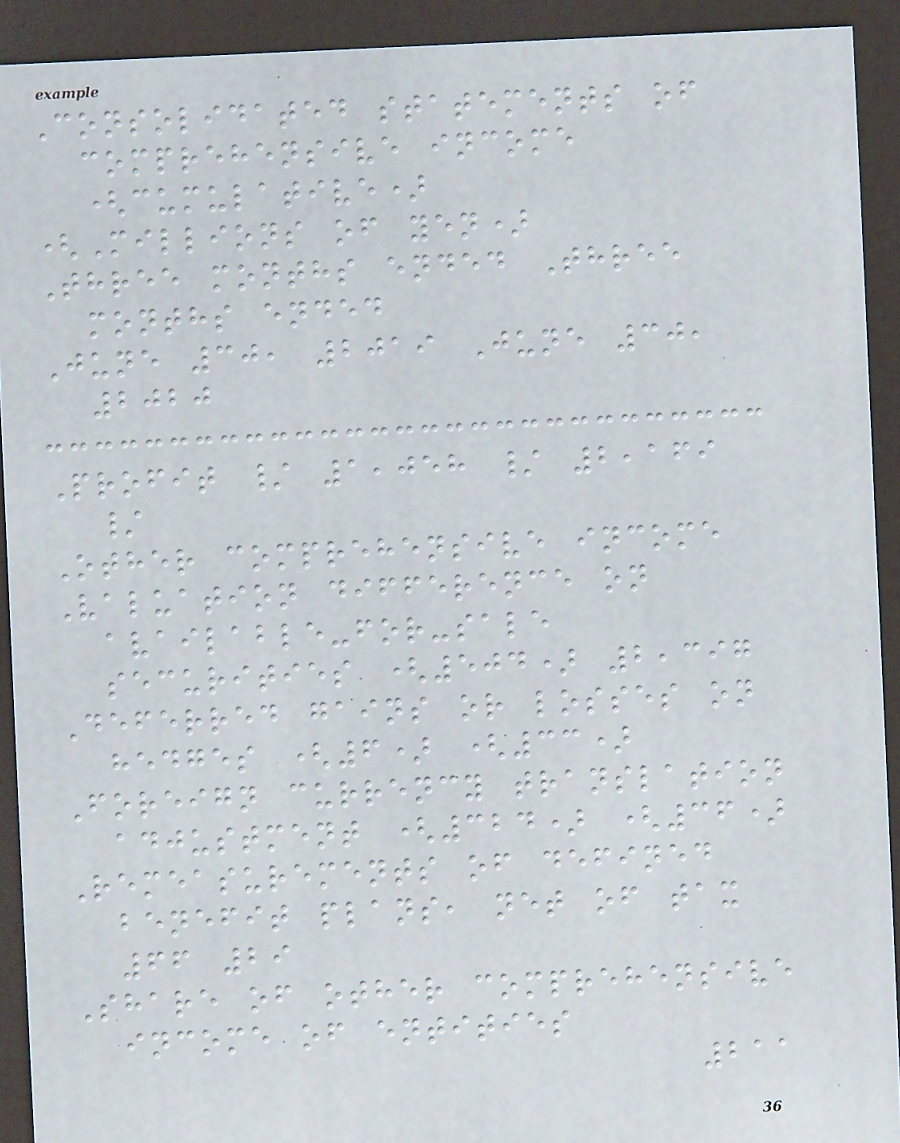Consolidated statements of
comprehensive income
(cumulative)
(Millions of yen)
Three months ended Three
months ended
June 30, 2019 June 30,
2020
Profit / 1,058 / 2,169
/
Other comprehensive income
Valuation difference on
available-for-sale
securities (504) 2,397
Deferred gains or losses on
hedges (6) (33)
Foreign currency translation
adjustment (324) (36)
Remeasurements of defined
benefit plans, net of tax
66 29
Share of other comprehensive
income of entities
211
